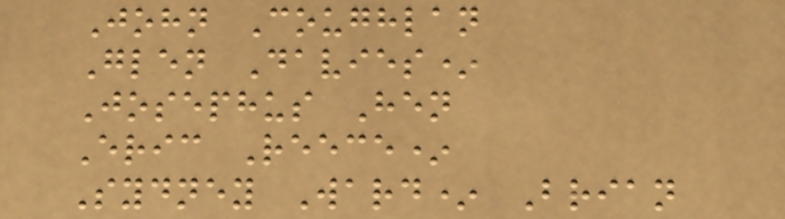John Coughlan
Glen Davies*
Josephus Hen
Eric Reece*
Sydney Ward* Brian
